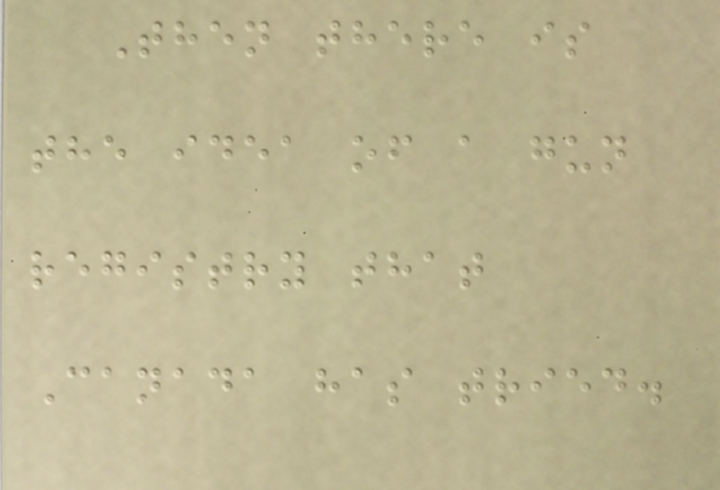Then there is
the idea of a gun
registry that
Canada has tried.
